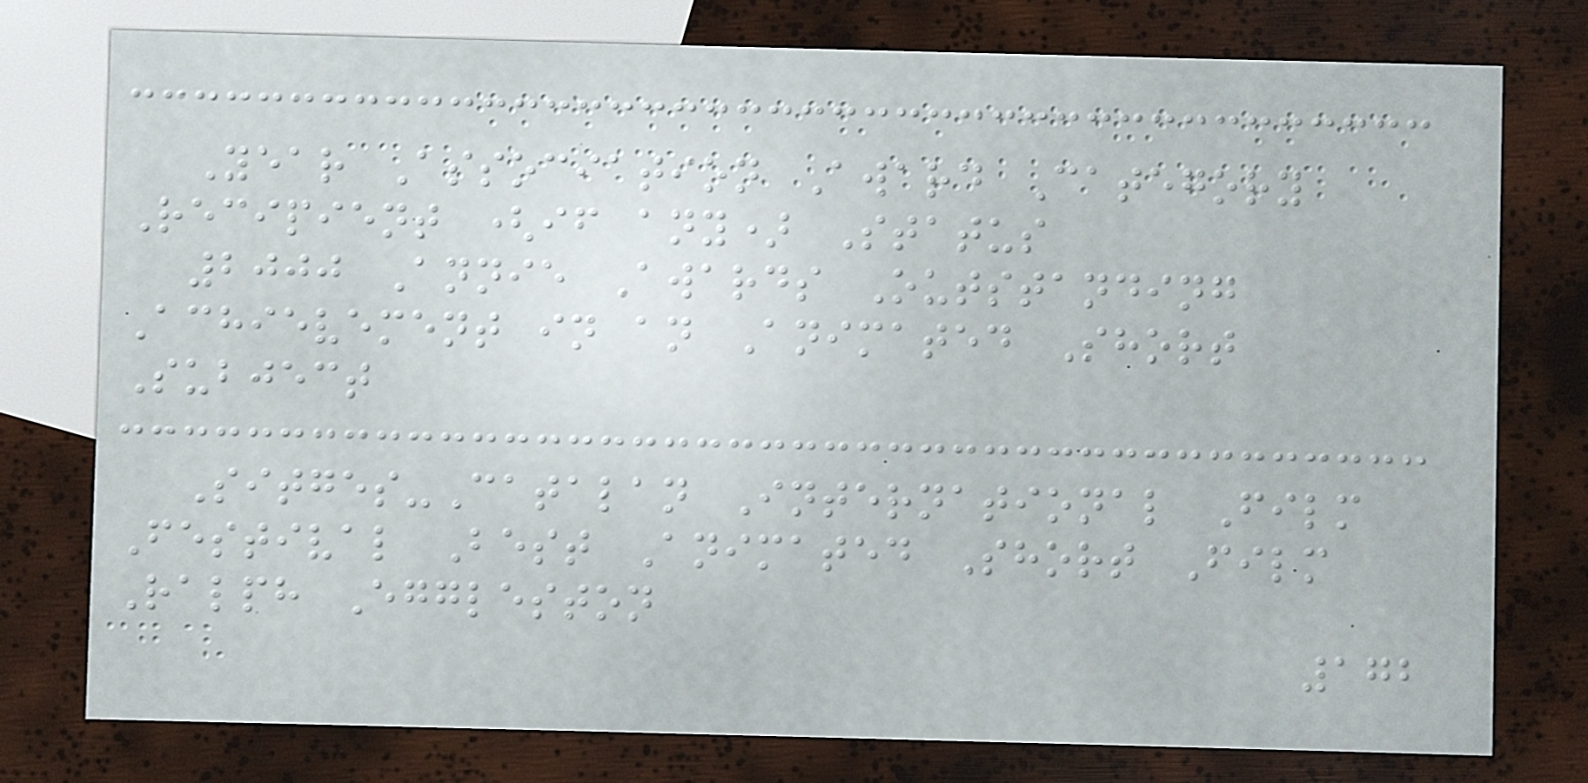Year Association Award Category
Recipient (if any) Status
2000 Annie Awards Outstanding
Achievement in an Animated Short
Subject
Sitges-Catalan International Film
Festival Best Animated Short Film
Ralph Eggleston
172
